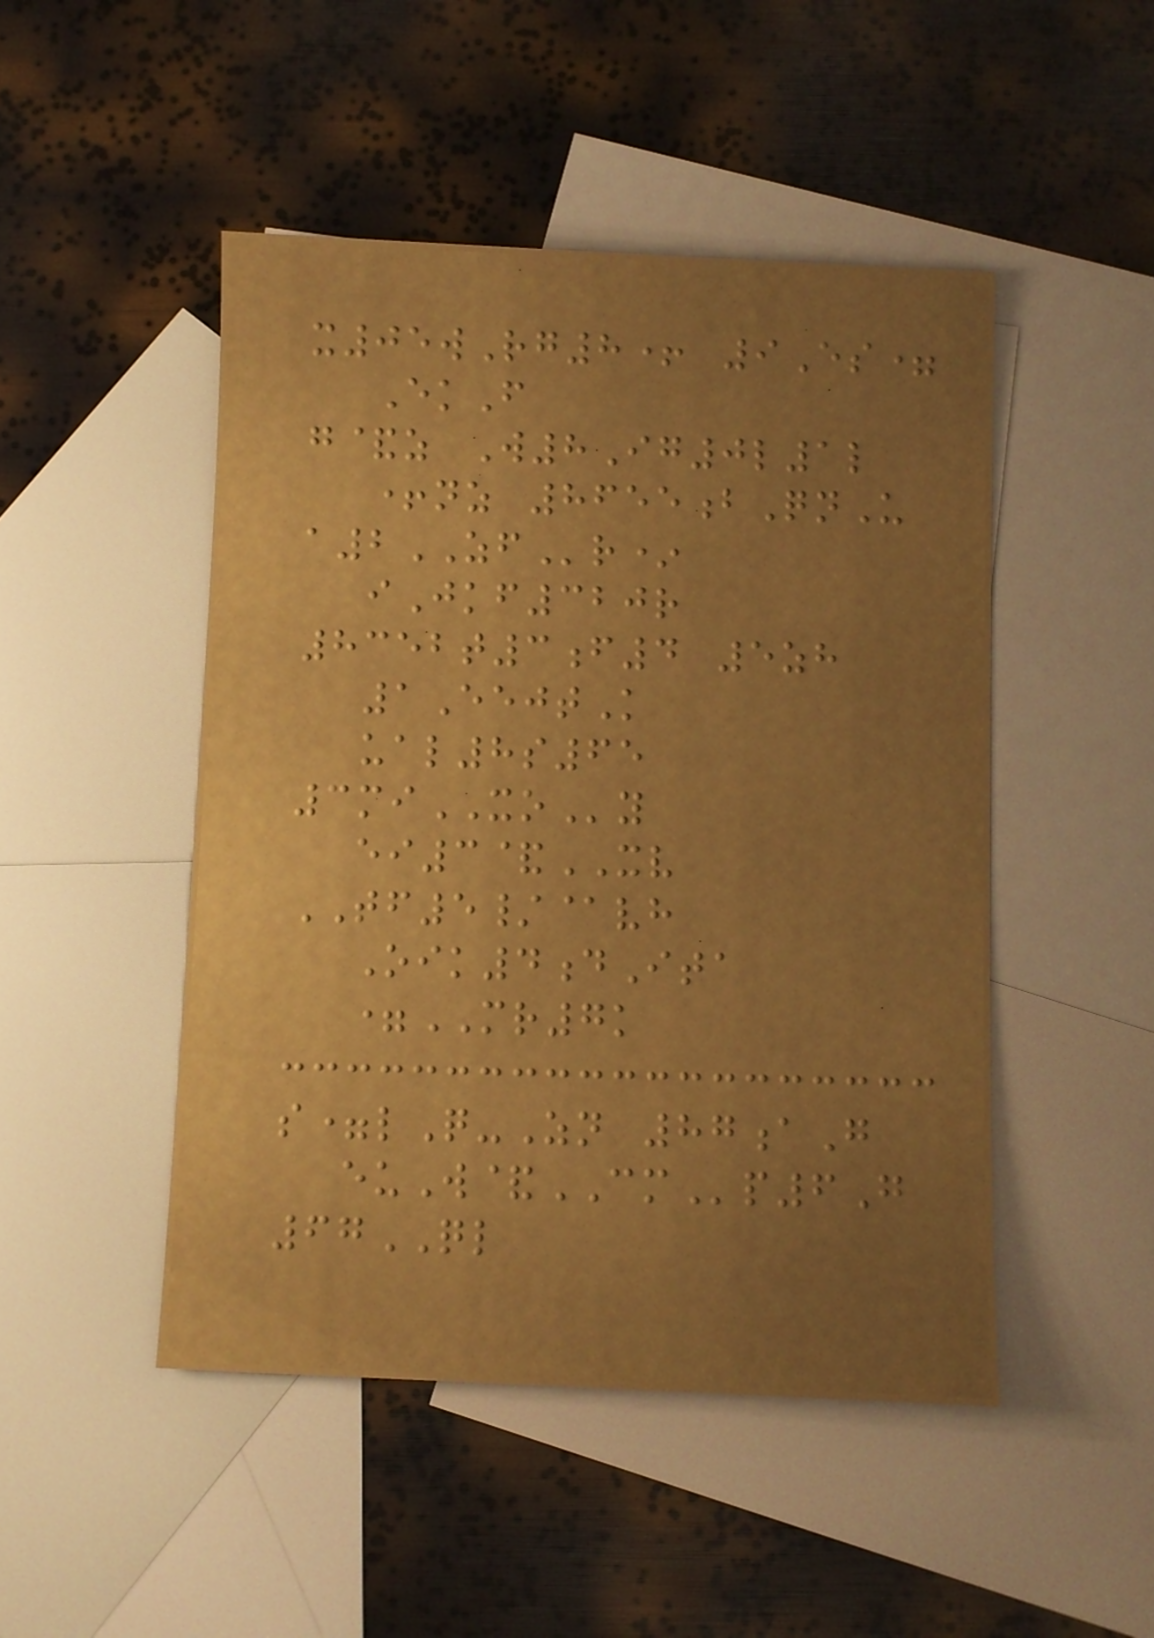x05wRg8+ 9Es=
EkF
g&z W8Ig0l1l
+nz 8655bQnU
a2ZFr*
iJkf320r
8352t3f4 5zh
1EejtK
ual8s65
3miXOy
ei3&XV
TF5/@vh
Oik4dIta
=MR7k
s=lQ-Zn 87aG
euW&CMp6G
67QL
